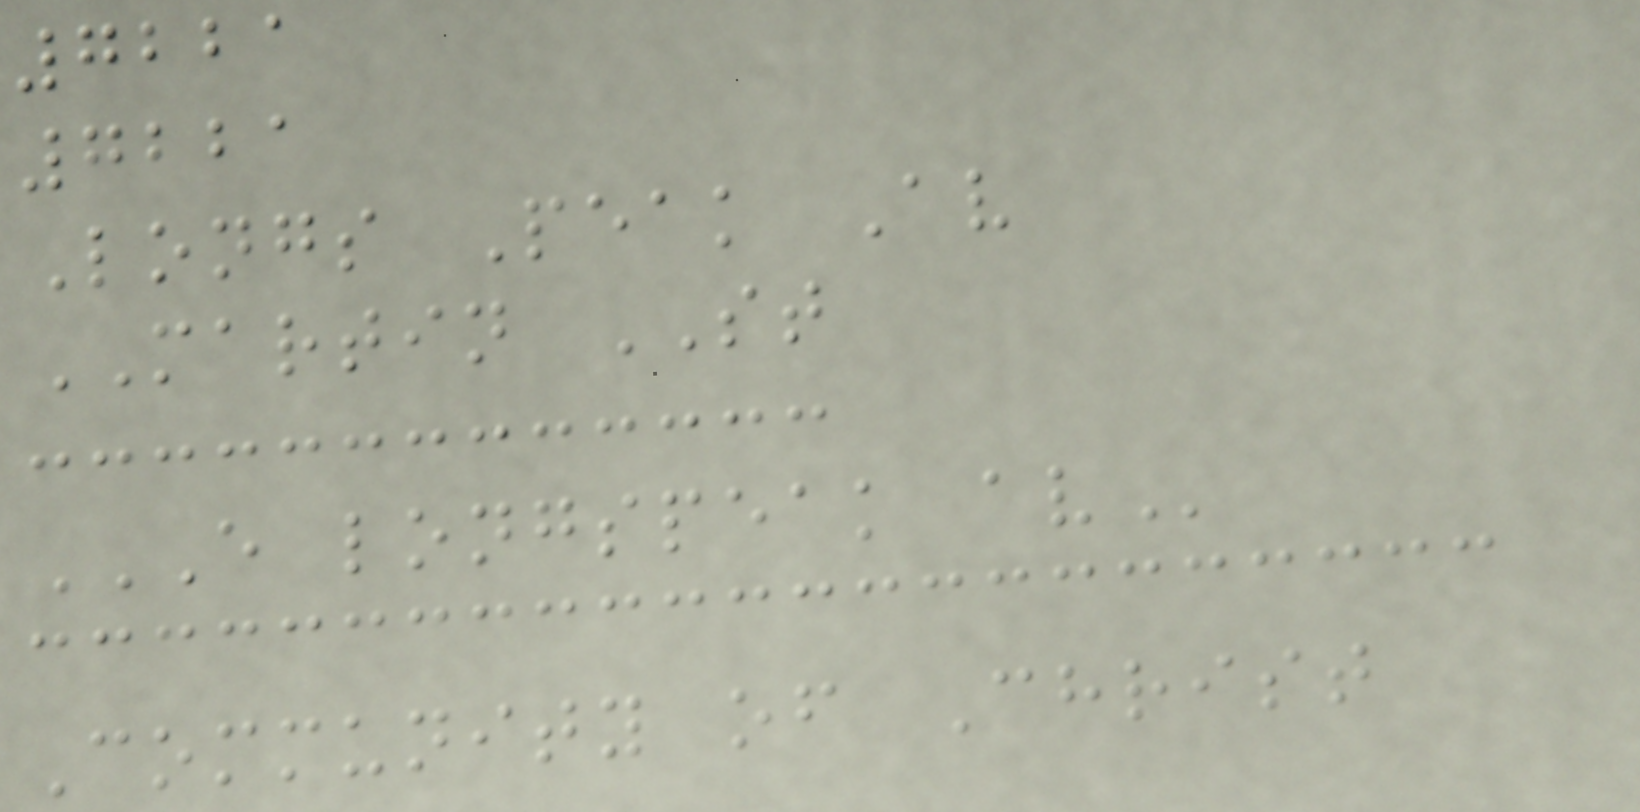7221
7221
Longs Peak Av
MARTIN ST
E LONGSPEAK AV
Community of Christ
